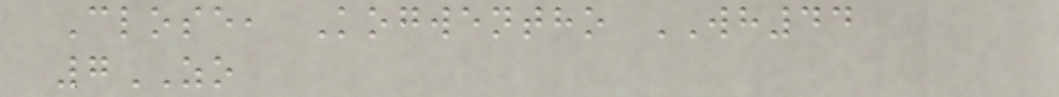Close, Kogwentho WH44
7ZO
